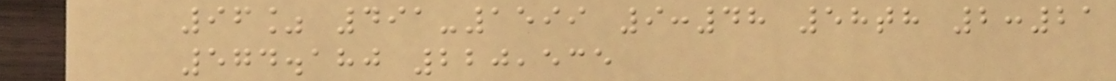96% 491-1599 9:48 58th 2:21
574.180 220,535
